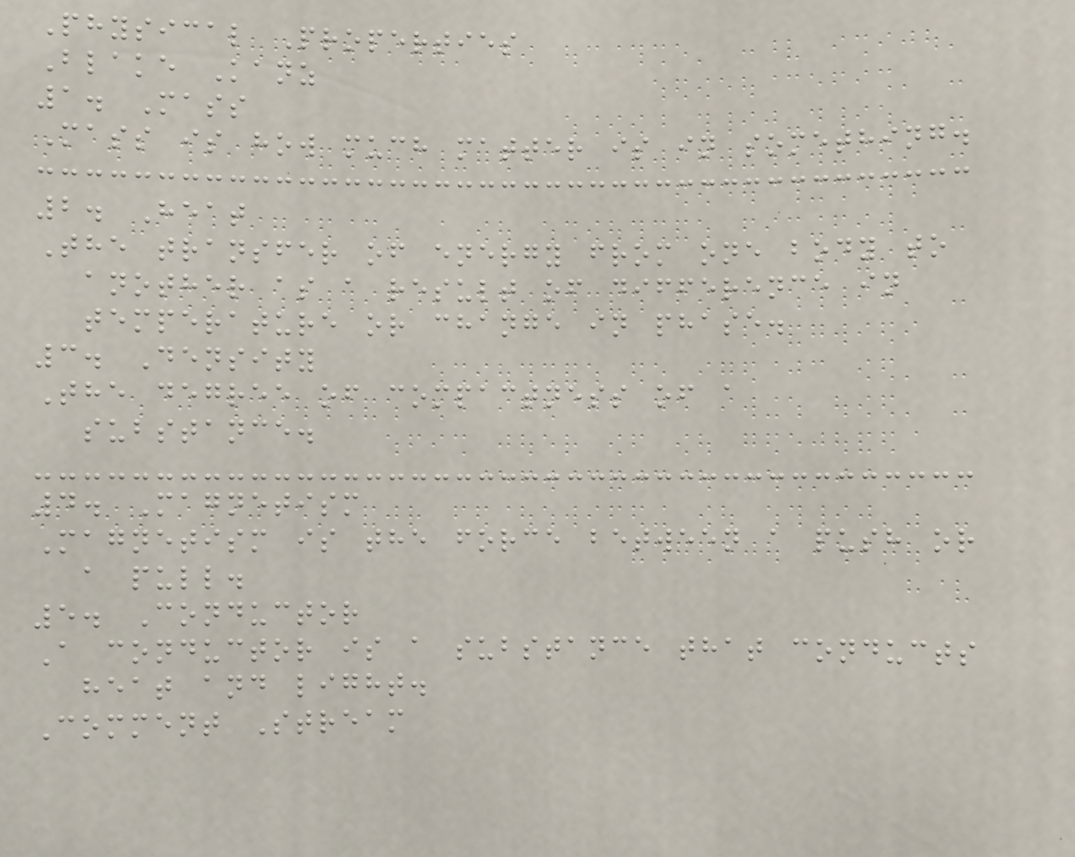Physical Properties
Blake Kanz
1. Mass
Mass is how much matter is in something.
2. Heat
The transfer of energy from one body to
another as a result of difference in
temperature or change in phase.
3. Density
The degree of compactness of a
substance.
4. Magnetism
Magnetism is the force between a push or
a pull.
5. Conductor
A conductor is a substance that conducts
heat and light.
Comment Stream
